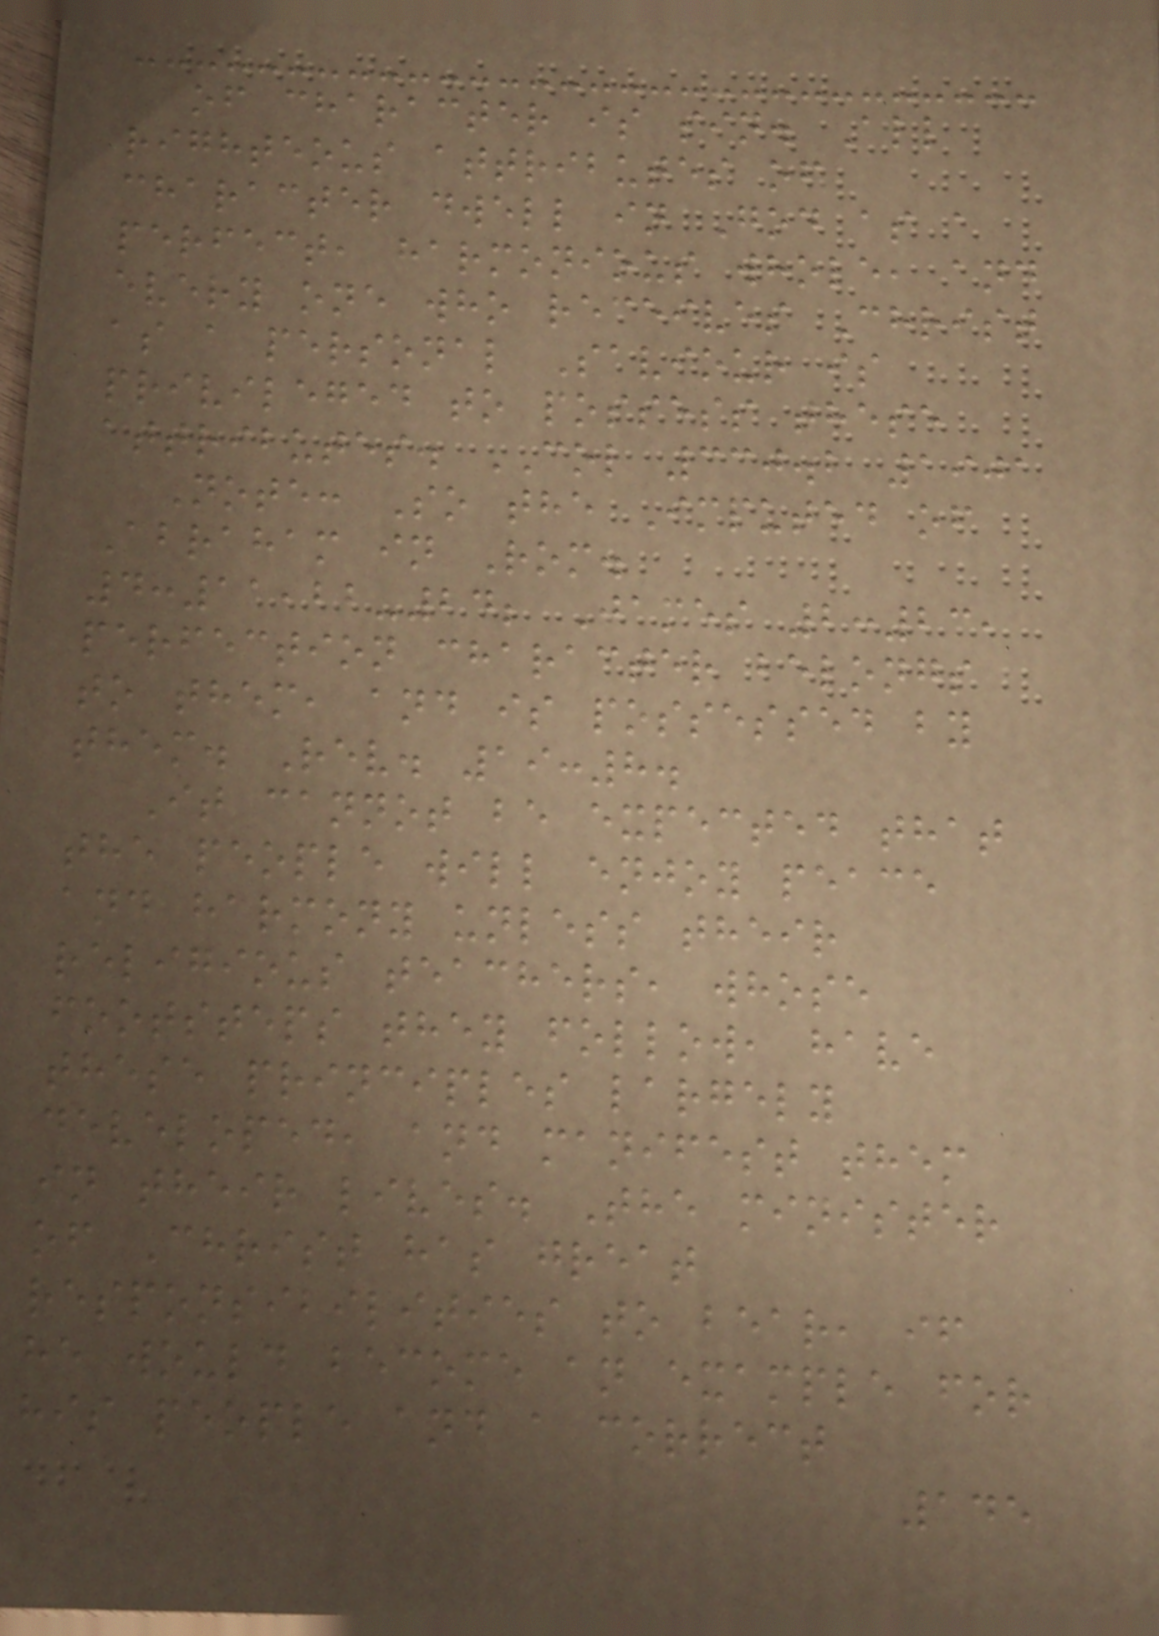of character is sin. All
righteous attributes of
character dwell in God as a
perfect, harmonious whole, and
every one who receives Christ
as a personal Saviour is
privileged to possess these
attributes. COL 330.2 1901
Note: So the Imputed of
Abraham in Rom.
4:11,22-24; James 2:23,
perfection character belongs
to them, and is possessed by
them. Rev. 19:8.
It cannot be expected that
the people will enjoy peace
and harmony unless their
religious teachers, whose
footsteps they follow, have
these principles largely
developed, and manifest them
in their lives. The minister
of Christ has great
responsibilities to bear, if
he would become an example for
his people and a correct
145
